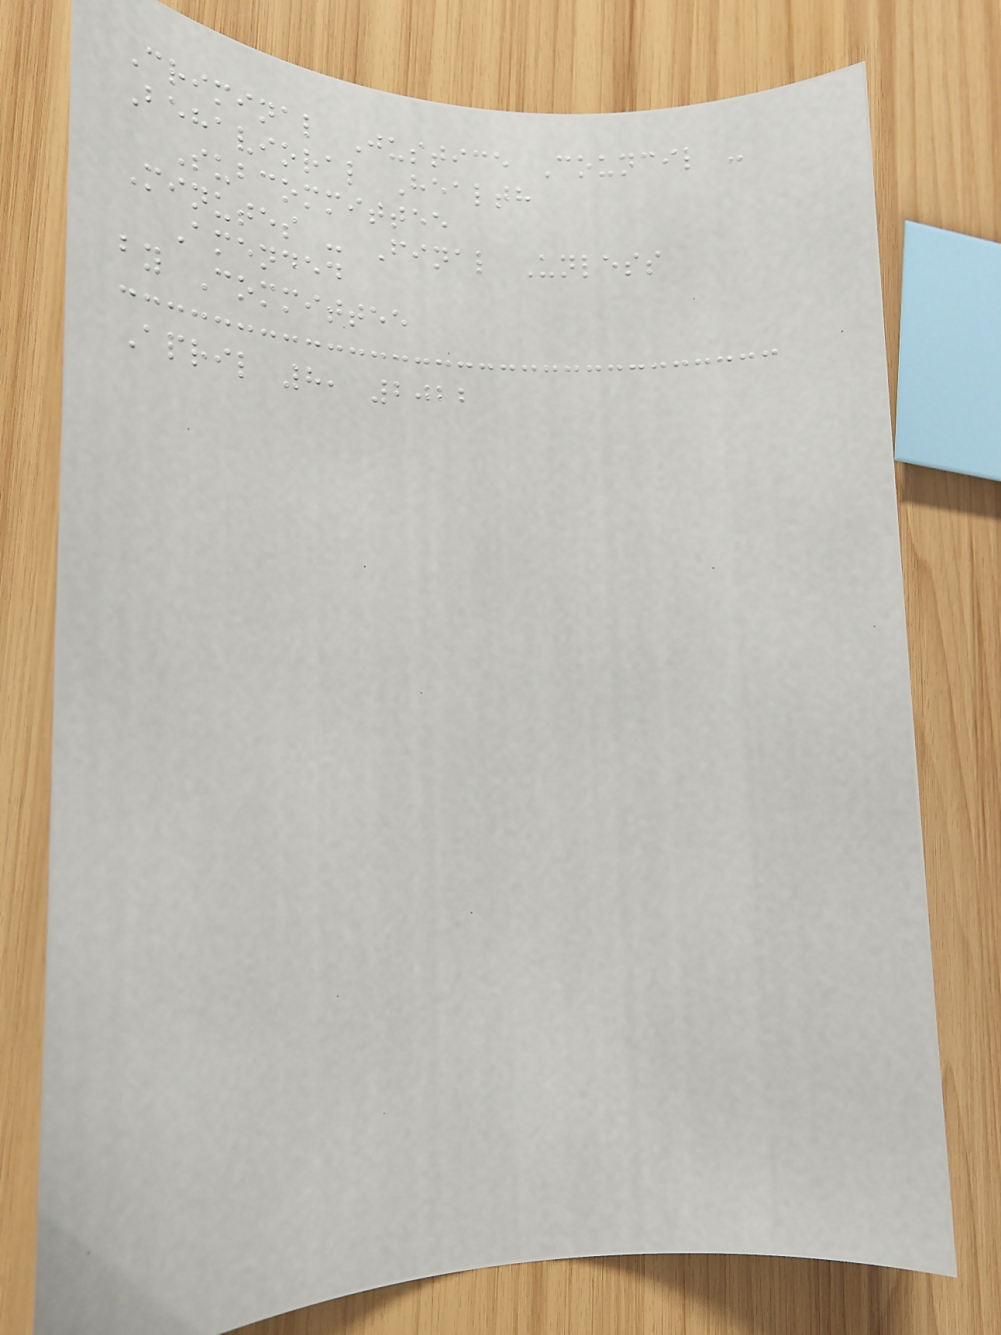Criminal Justice Council -
Behavioral Health
Subcommittee
Minutes - Final Unless
Amended
by Committee
April 8, 2022
